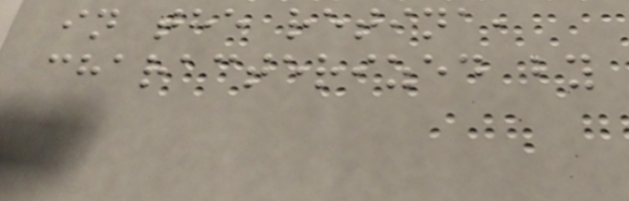in the retina,
characterized by
